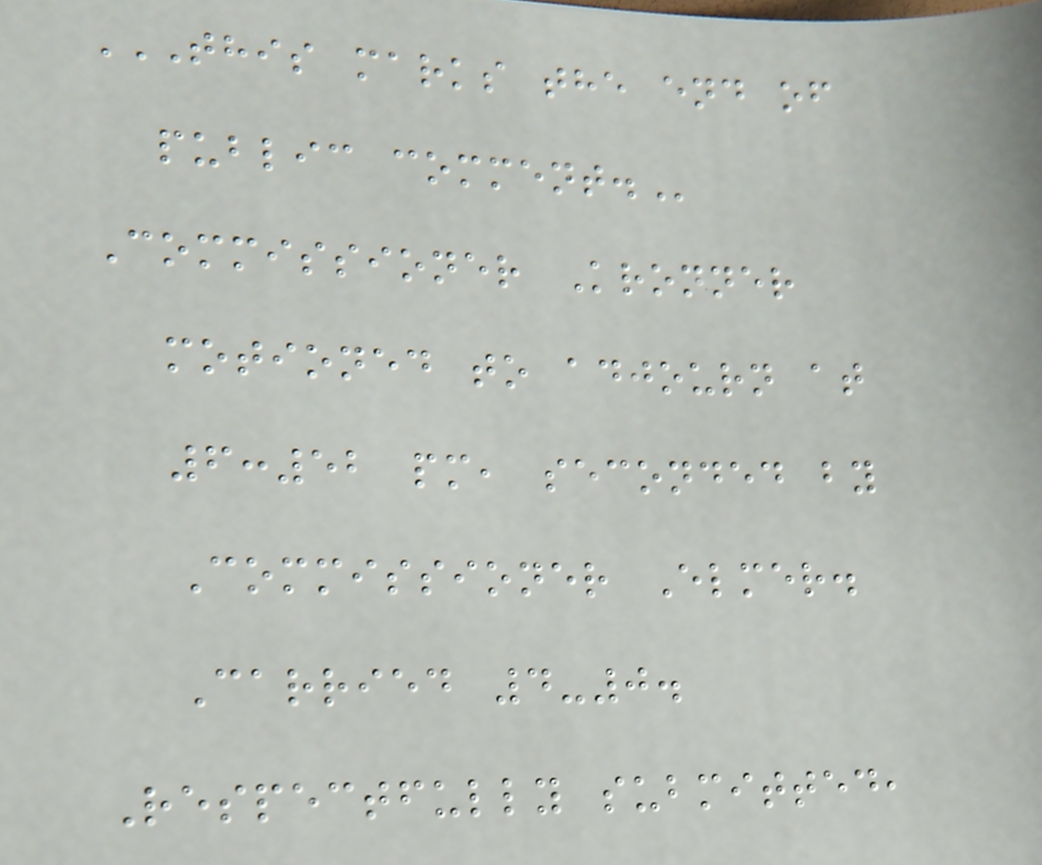THIS MARKS THE END OF
PUBLIC COMMENT.
Commissioner Kronner
motioned to adjourn at
6:52 pm, seconded by
Commissioner Elmer.
Carried 4-0.
Respectfully submitted,
